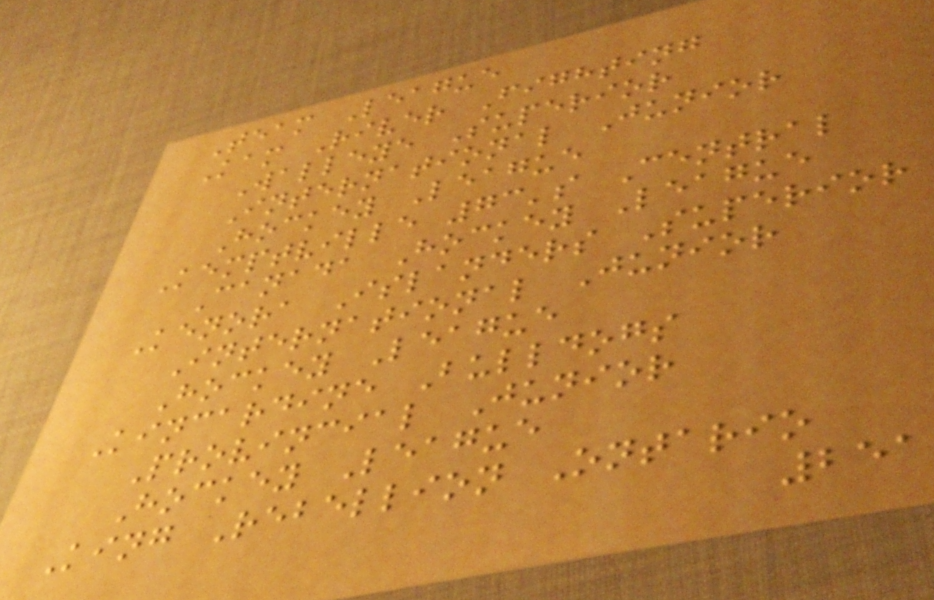Team League
Kam River Fighting
Walleye Superior
International Junior
Hockey League
Kemptville 73's Central
Canada Hockey League
Kenora Islanders Superior
International Junior
Hockey League
Kincardine Bulldogs
Provincial Junior
Hockey League
King Rebellion Ontario
251
